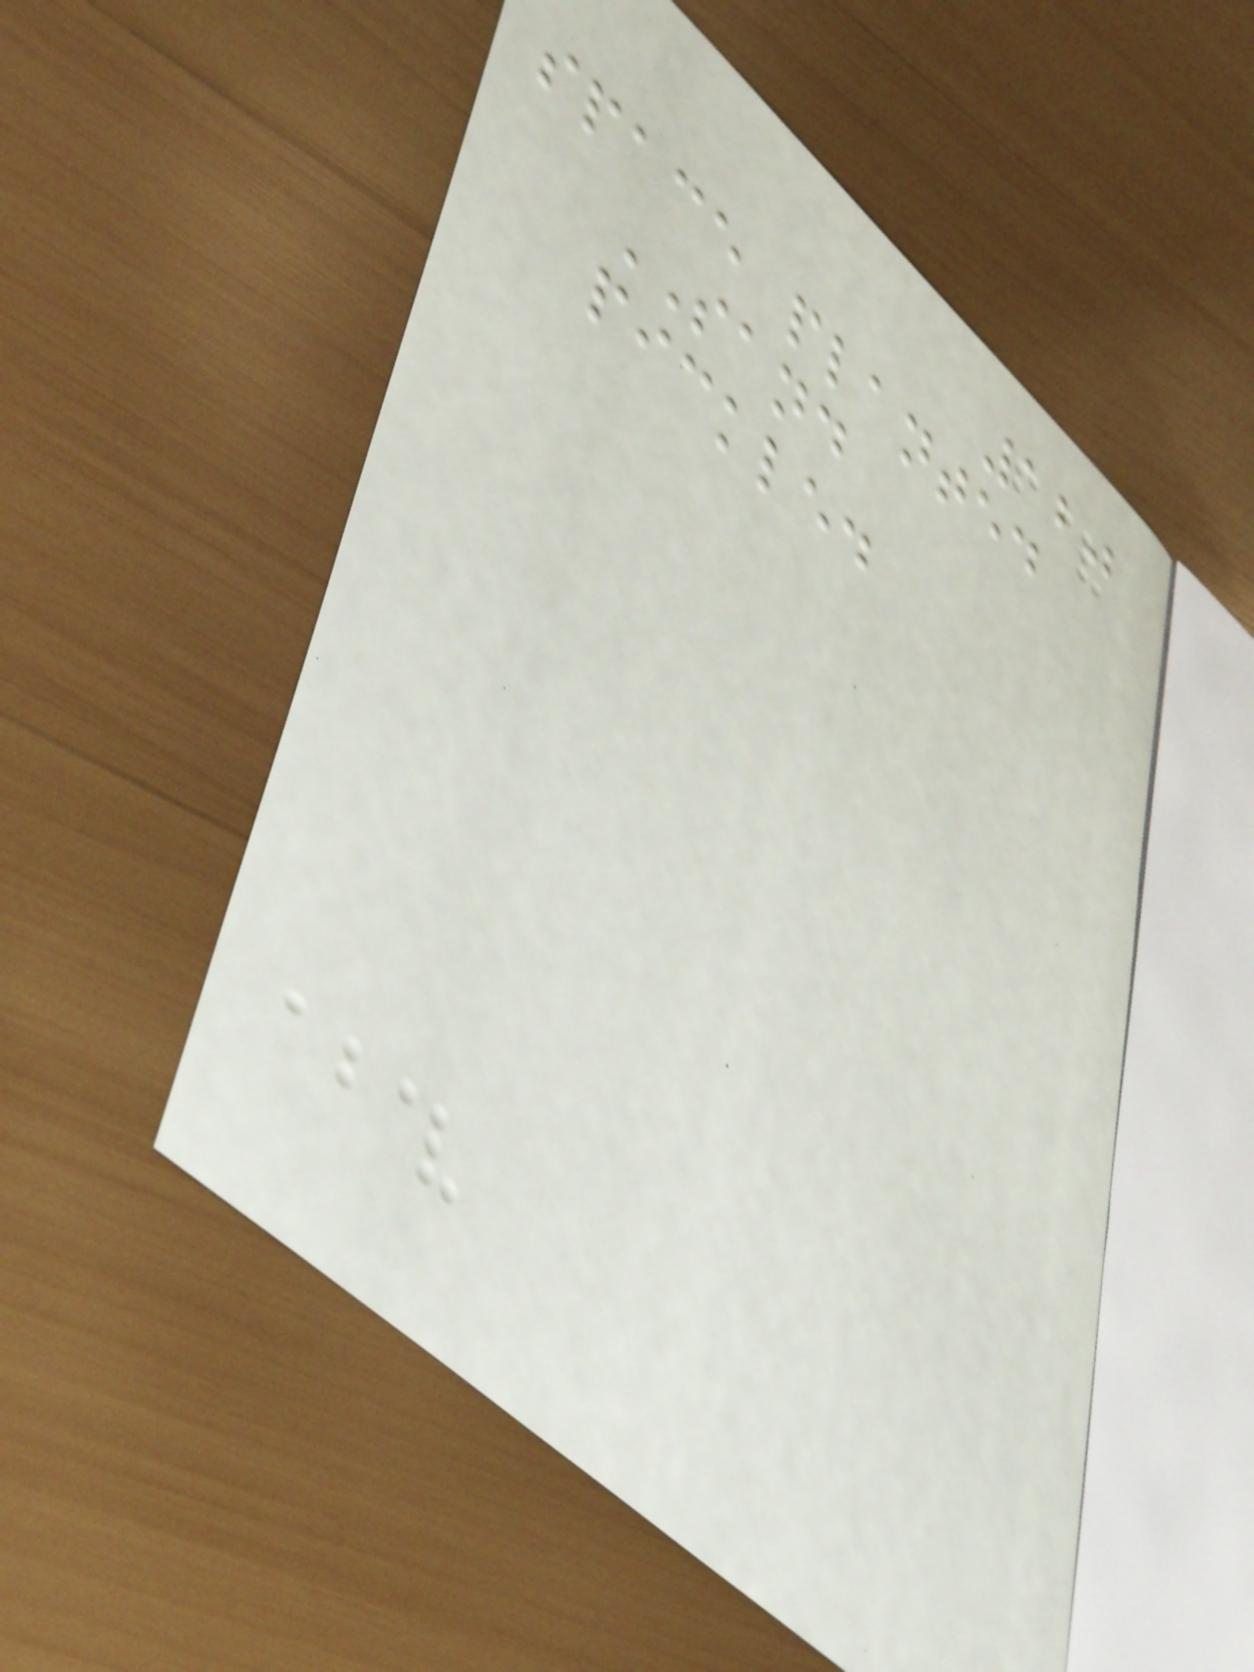120
space planted
SAND
pickled
